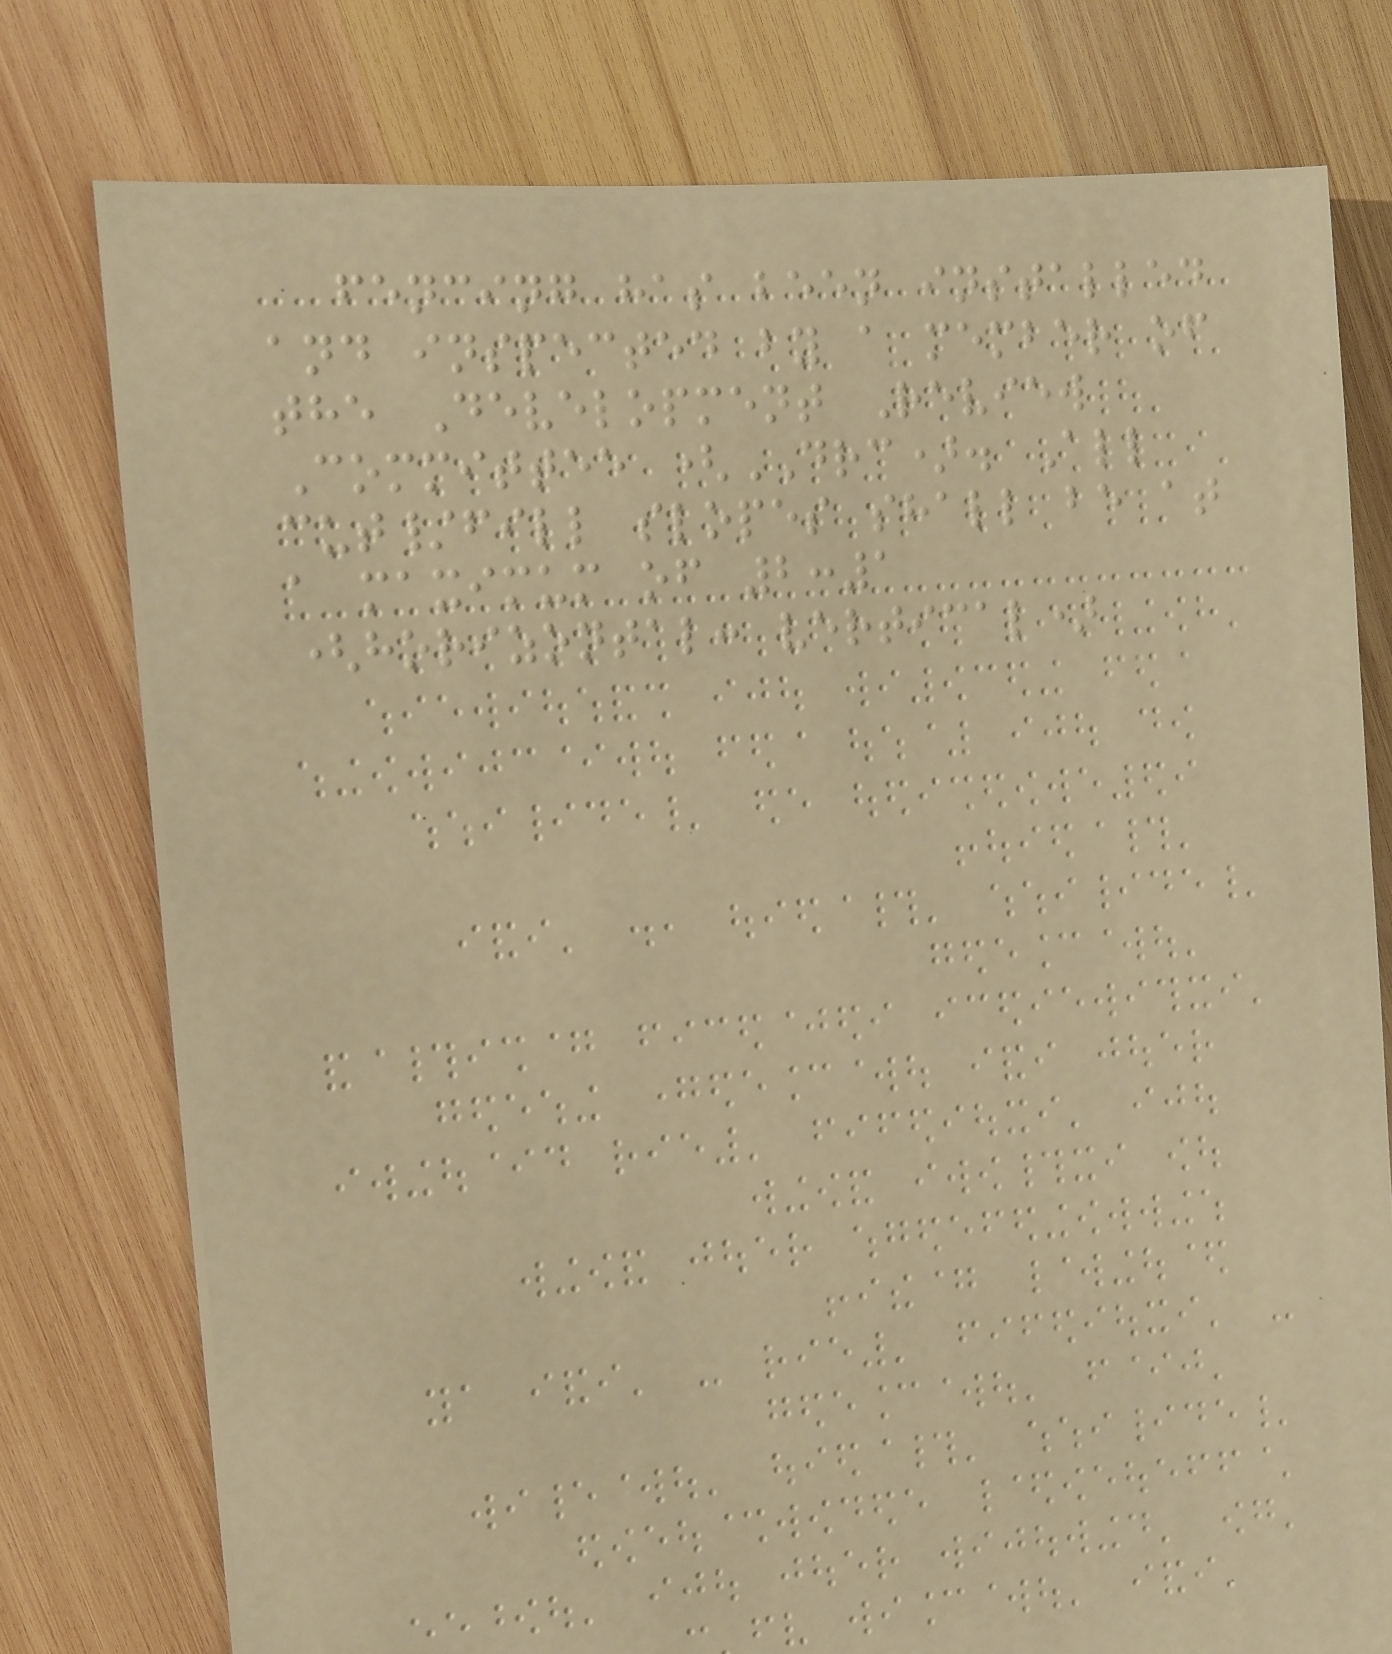fencing has been installed
and inspected by a member of
the Development Review
Committee (DRC). All
cut/fill slopes shall be at
a maximum of 2:1
(horizontal: vertical)
